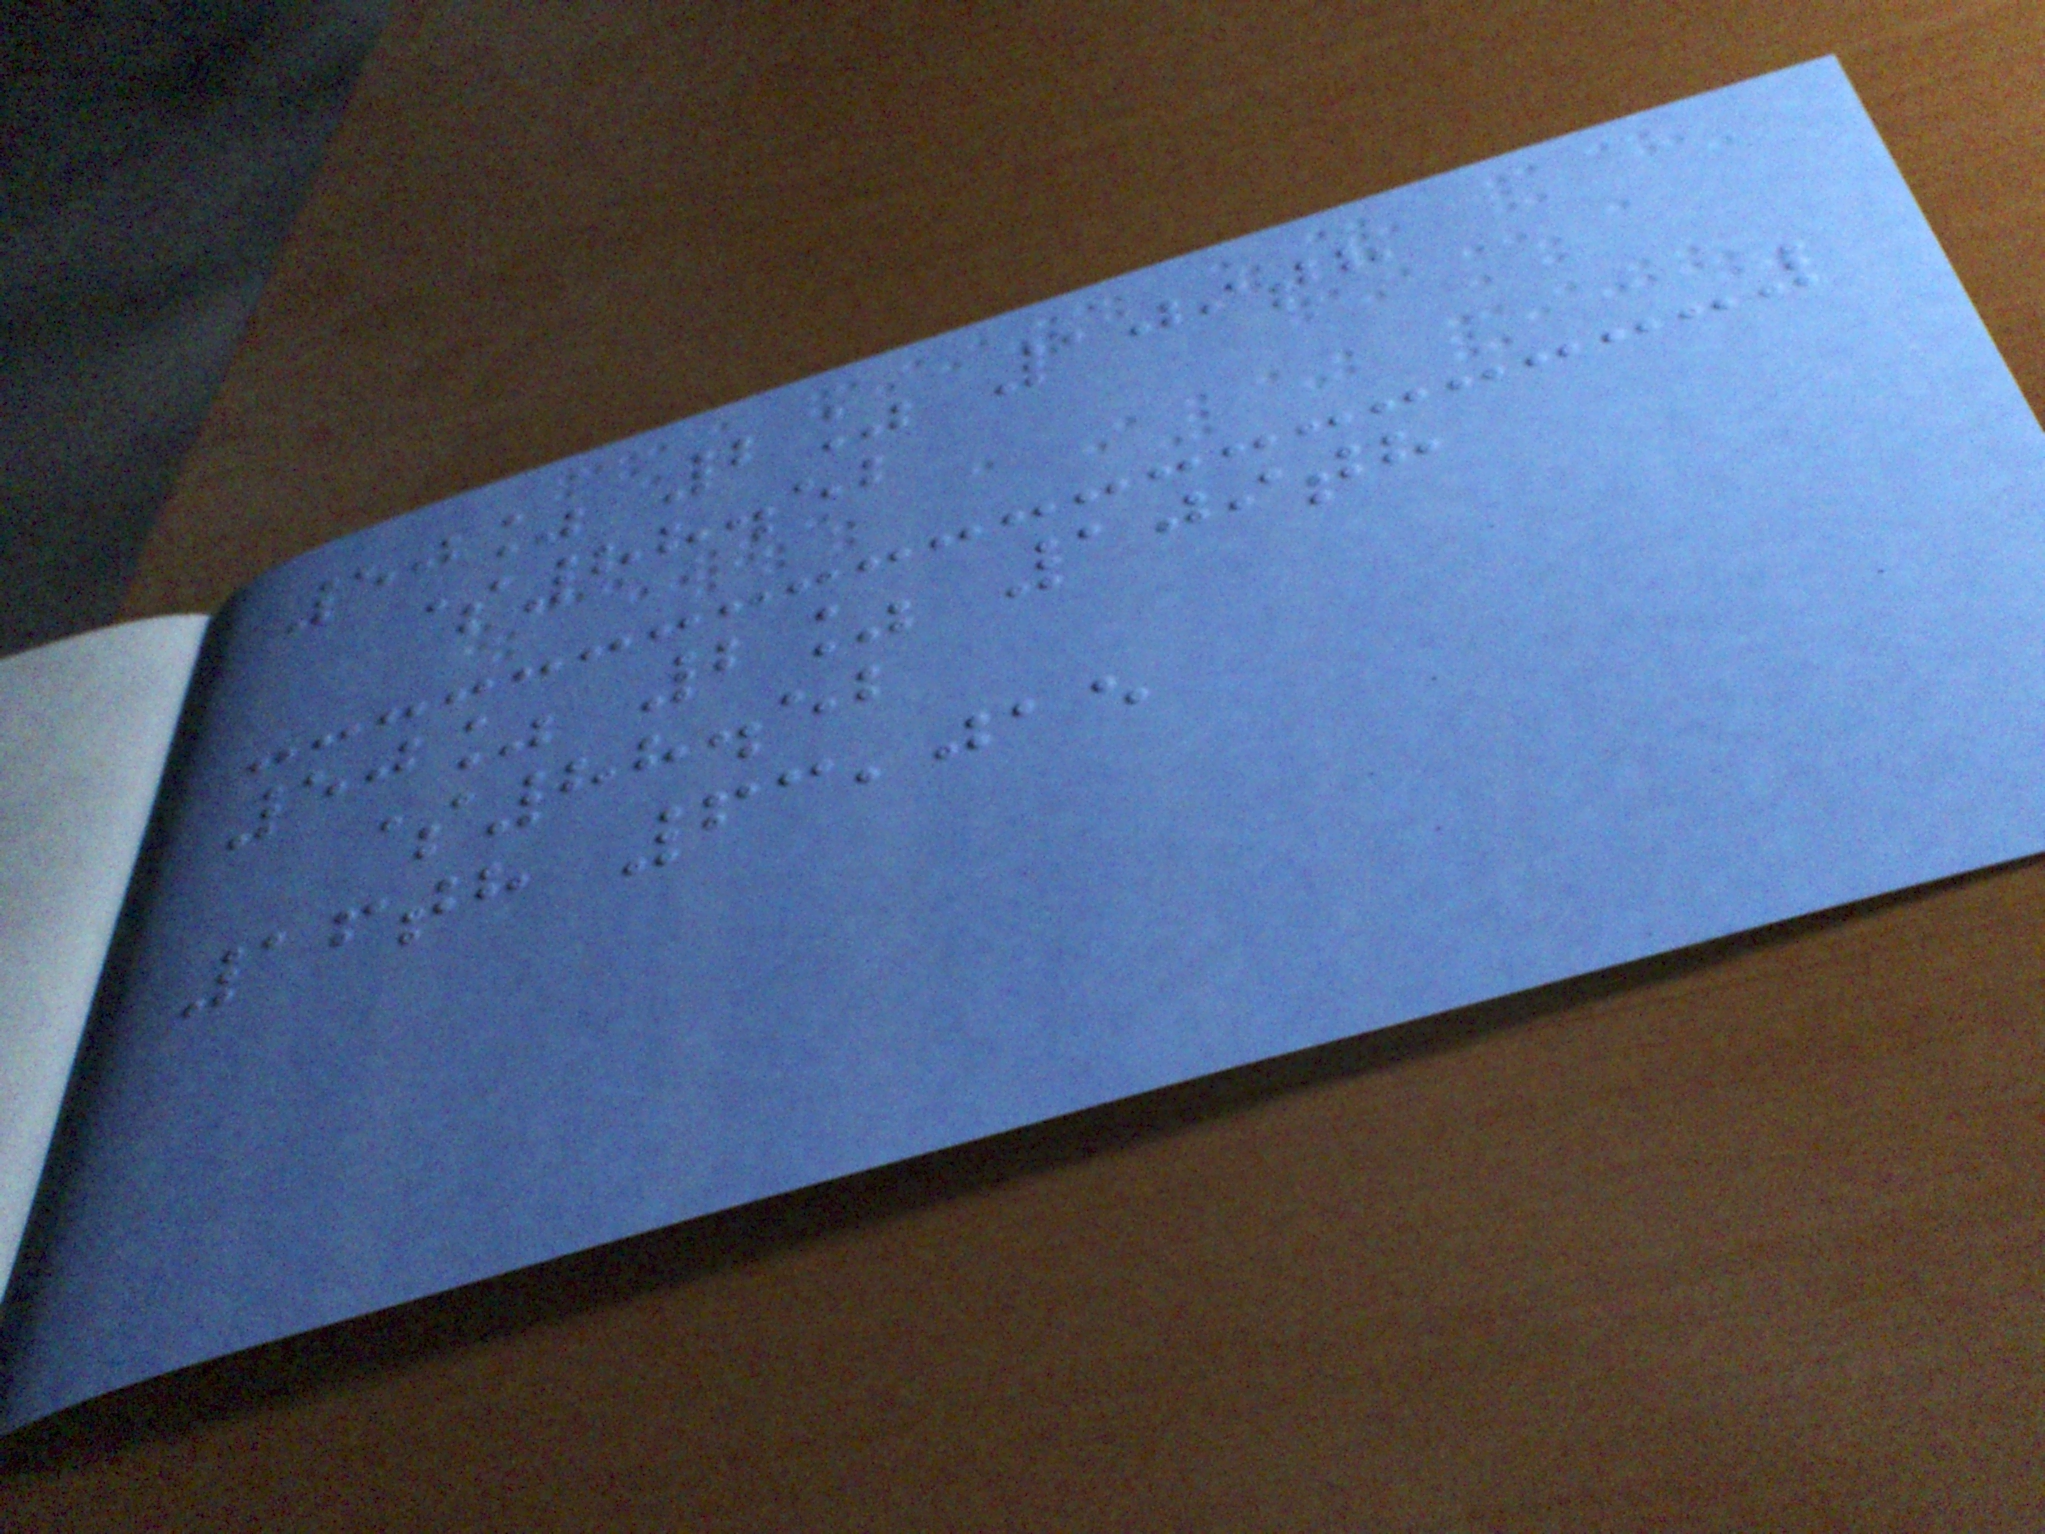50% 2% 109th
$88.52
50% 2% 109th
$88.52
16th 63,015
